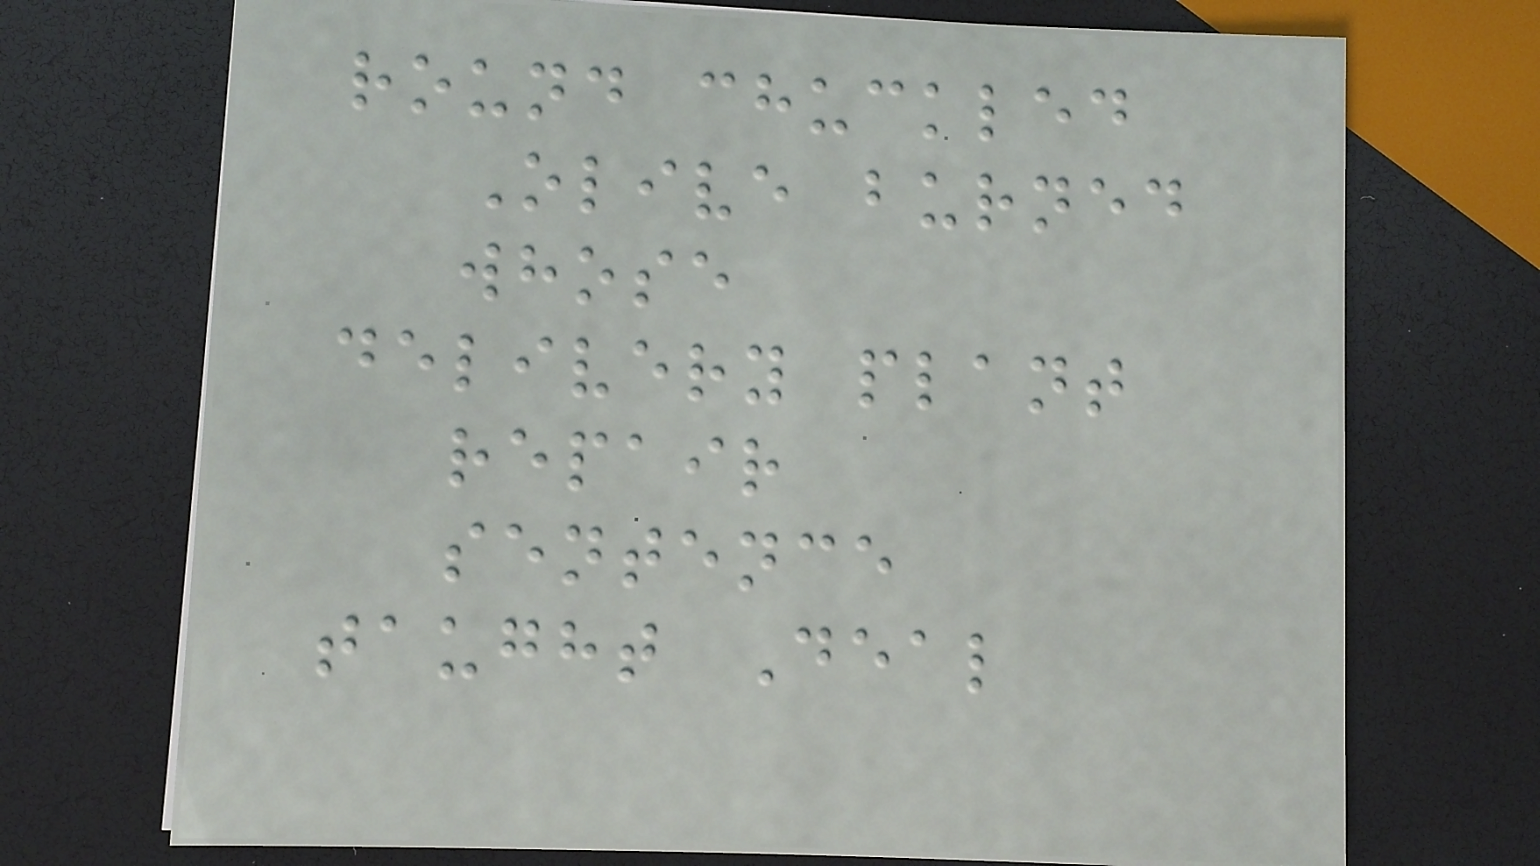round chuckled
Olive burned
whose
delivery plant
repair
sentence
taught Deal
